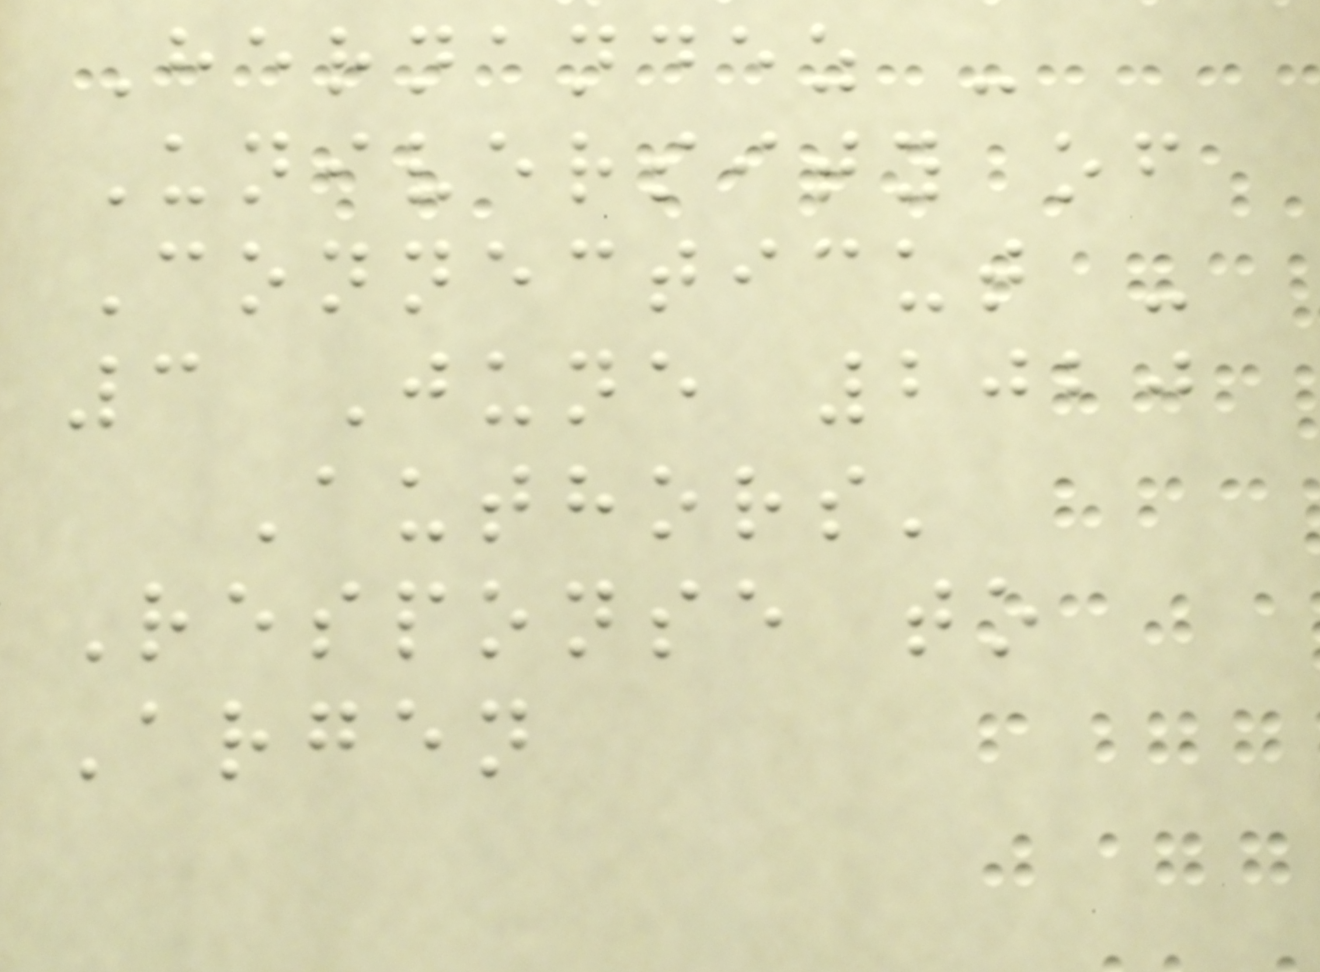Hernandez -
University of
Connecticut -
3 June 2020
Authors'
Response to
Argen
